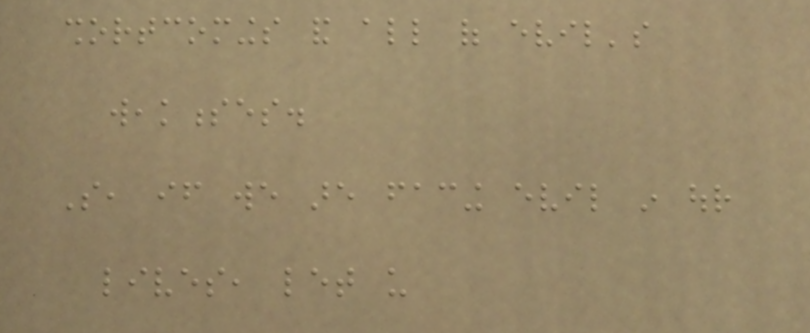shortcomings and all of evil's
weaknesses.
So, if we are facing evil in our
lives, let us
